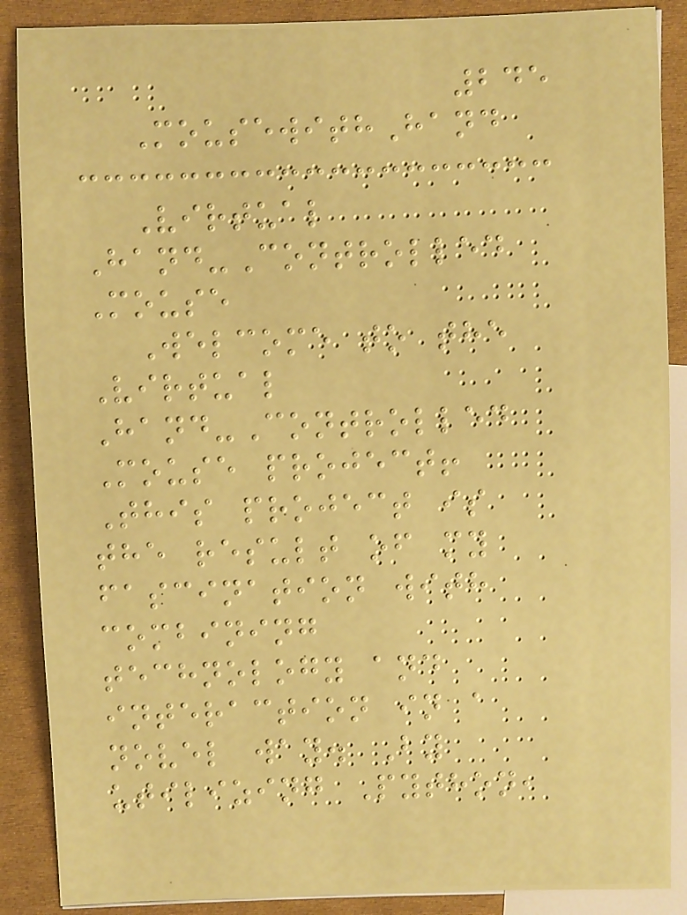245
MousewithHand
Virtual
Hand-Controlled
Mouse
Welcome to the
Virtual
Hand-Controlled
Mouse project!
This project is
the result of my
fascination with
combining
technology and
interaction in a
novel way. By
utilizing Python,
